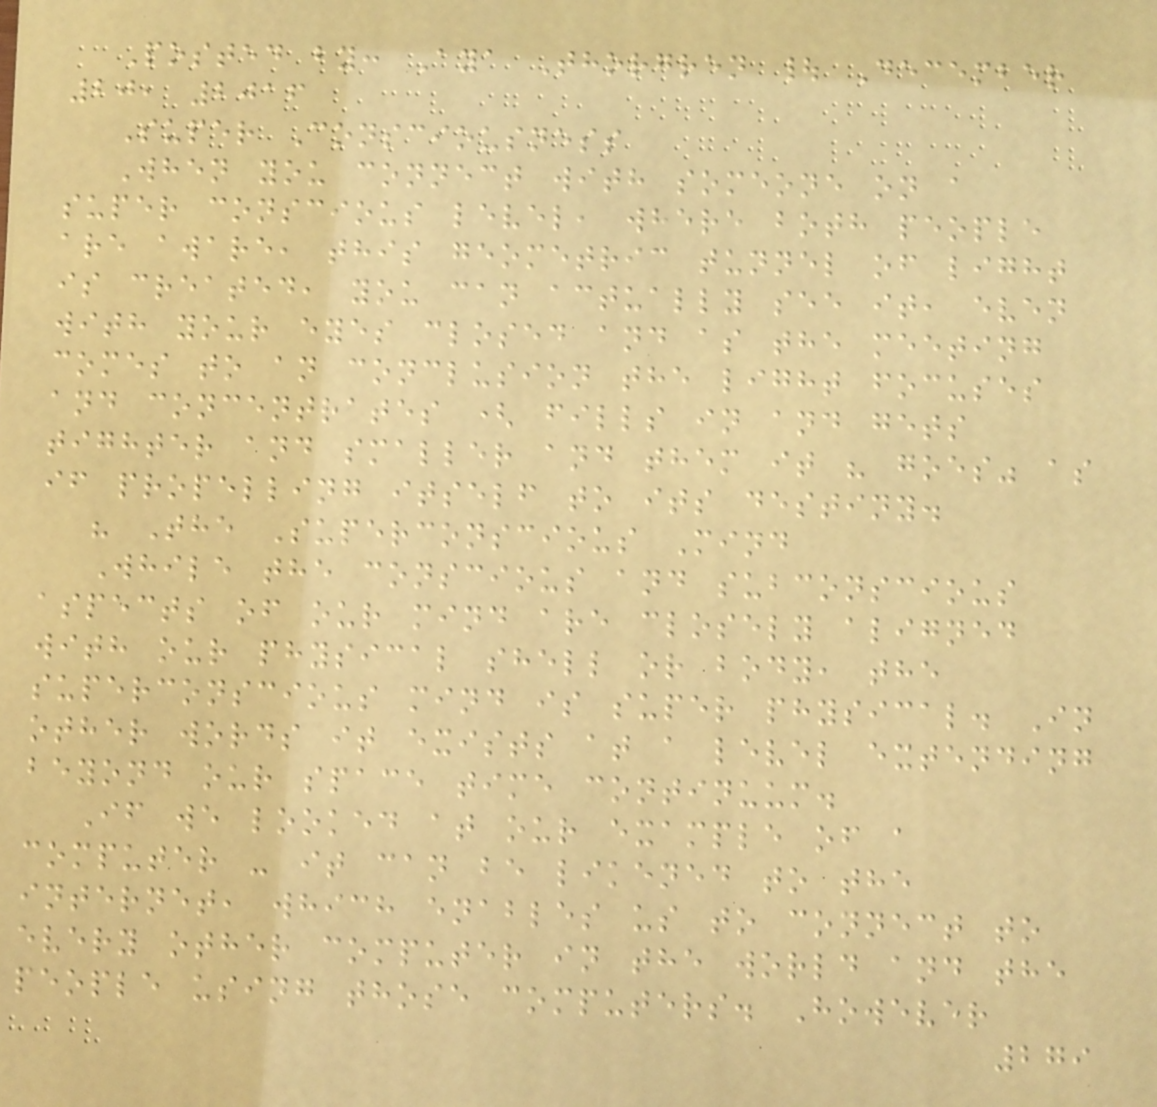Posted by: Aya Thorgren | December
20, 2016
Super Consciousness
When you connect with someone on a
super conscious level, where both people
are aware, this geometric tunnel of light
is created, you can actually see it, even
with your eyes closed and as the meeting
comes to an conclusion the light focuses
and concentrates ( fills in and gets
tighter and smaller and them it " goes" as
if propelling itself to its destiny.
" The Superconscious Mind
While the conscious and subconscious
aspects of our mind are closely aligned
with our physical shell or body, the
superconscious mind is super physical. In
other words it exists at a level extending
beyond our space time continuum.
If we looked at our example of a
computer - it can be likened to the
internet, which enables us to connect to
every other computer in the world and the
people using those computers. However
279
